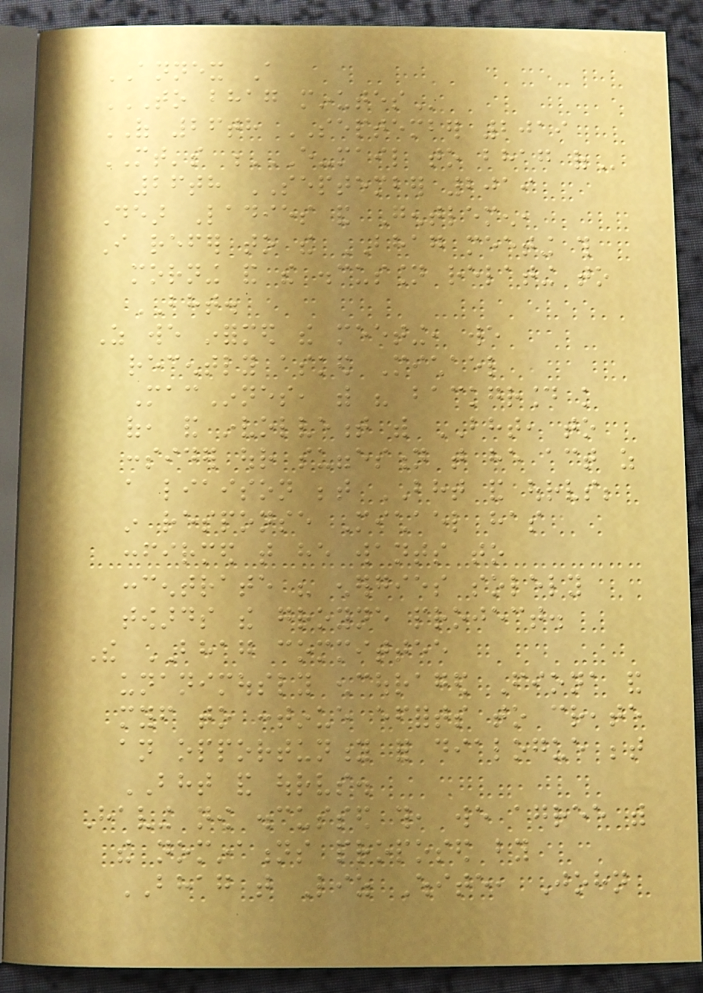ANNEX A
TO BHAG MINUTES
OF 26th SEPTEMBER 2019
MT's E-MAIL TO BHAG OF
26th SEPTEMBER 2019
Dear Ladies and Gentlemen,
I refer to the BHAG meeting this
morning and the discussion relating to
BHT.
As we informed the meeting, we
recently asked Michael
MacInnes, with his background knowledge
of, and involvement with BHT, to
consider our suggestion that he act as
a liaison between BHT and ourselves;
in response Michael has
confirmed that he wants to
concentrate his energies solely
towards the groyne project.
The BHAG committee
unanimously encouraged Fiona and
myself to continue efforts to create
an opportunity for dialogue between
BHT and ourselves.
Having now discussed this, we agree with
the nominations proposed by
BHAG that Liz White, John
